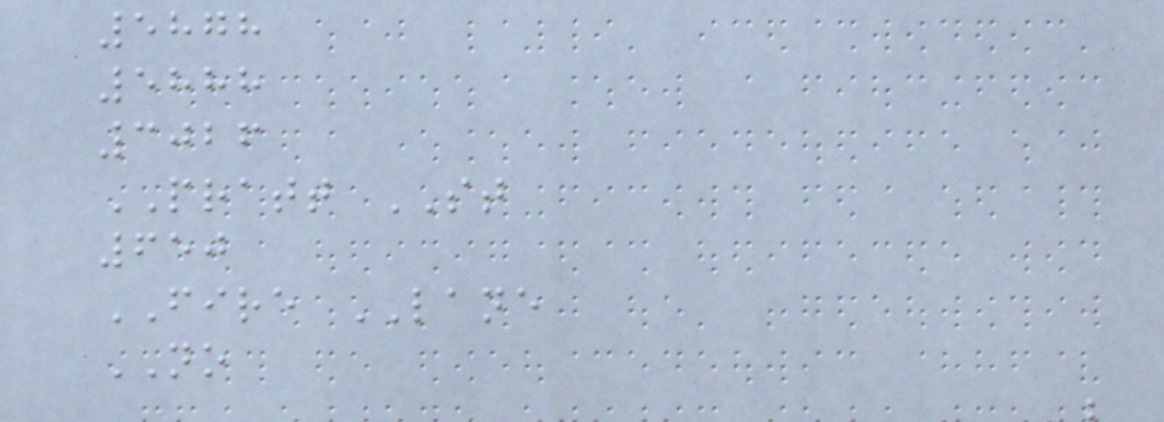5878
5888
3026
PRATT ST
650
FIRE LANE
NO
